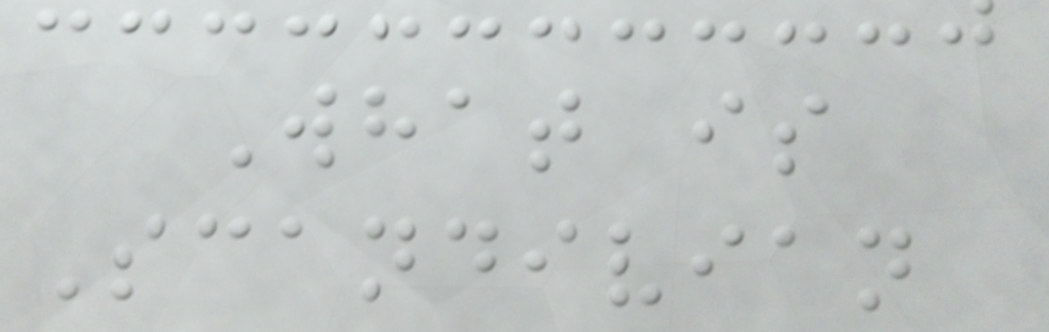What is
Scandivian
